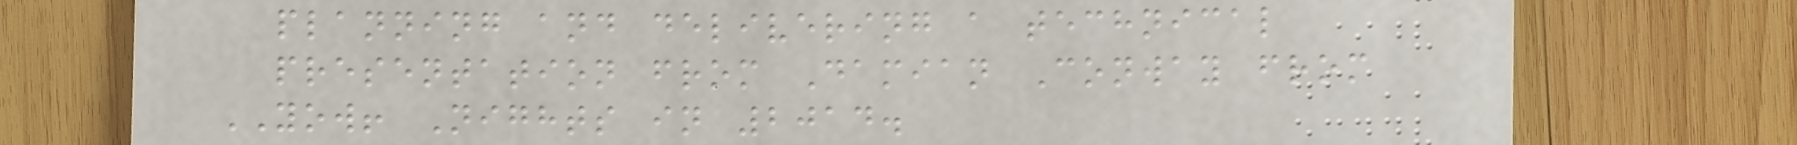planning and delivering a technical
presentation from Damian Conway from
YOW! Nights in 2014.
